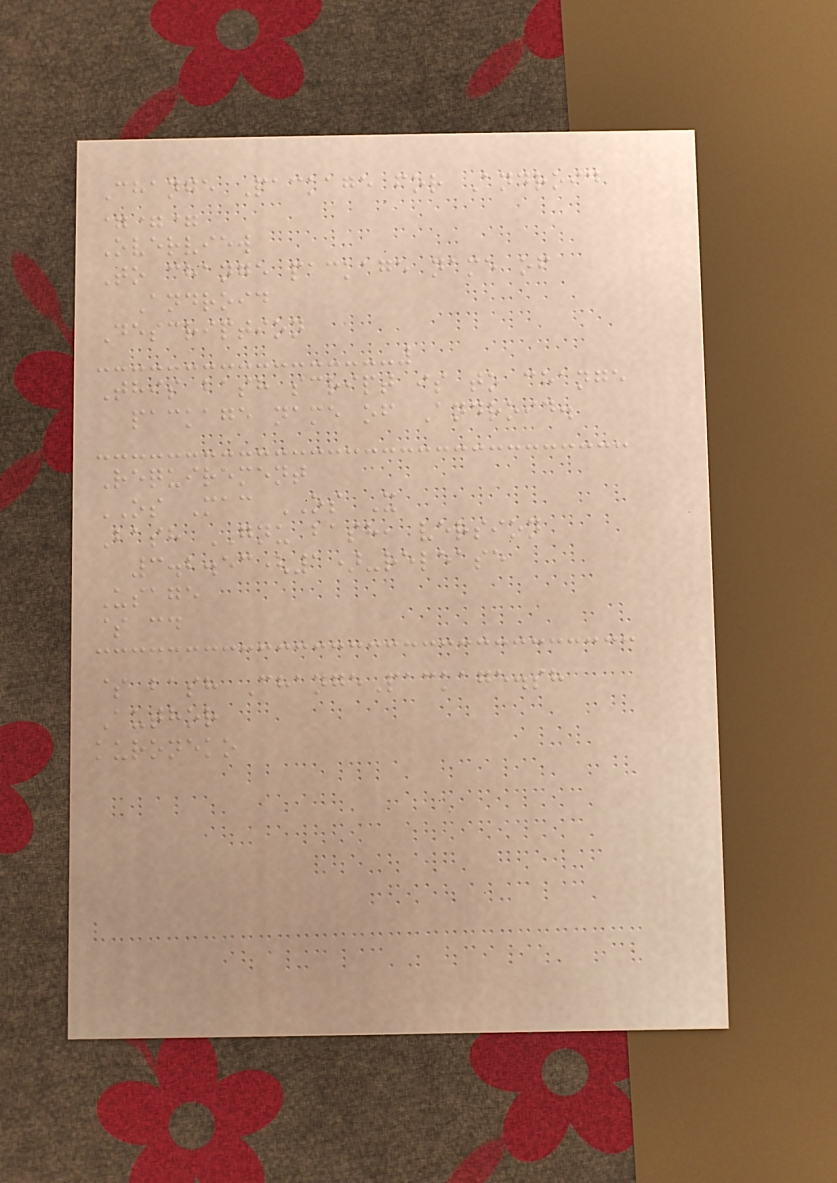Change Package for Android
===
Overview
To change package name of
Android
Description
This bash script is to change
package name of Android.
Requirement
OS Mac OS X
Bash GNU bash, version
3.2.53(1)-release
Usage
$ cd
$ bash ChangePackage.sh
Author
kuroneko
